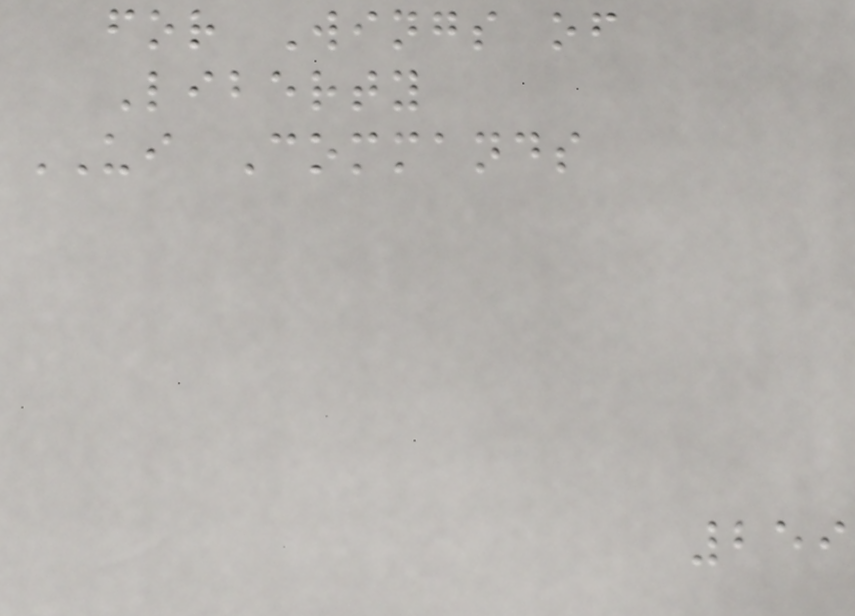for Wings of
Liberty
UI Commands
259
